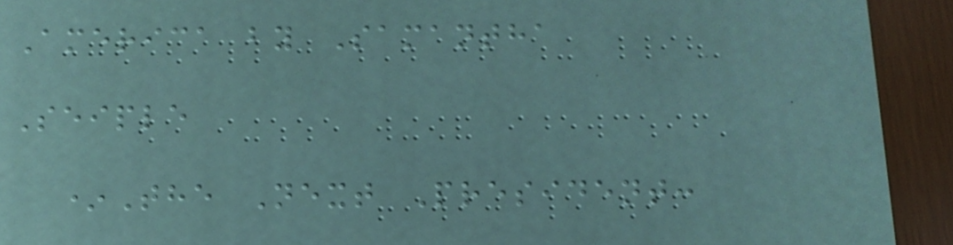America by Samantha
Seiple
*The Next President:
